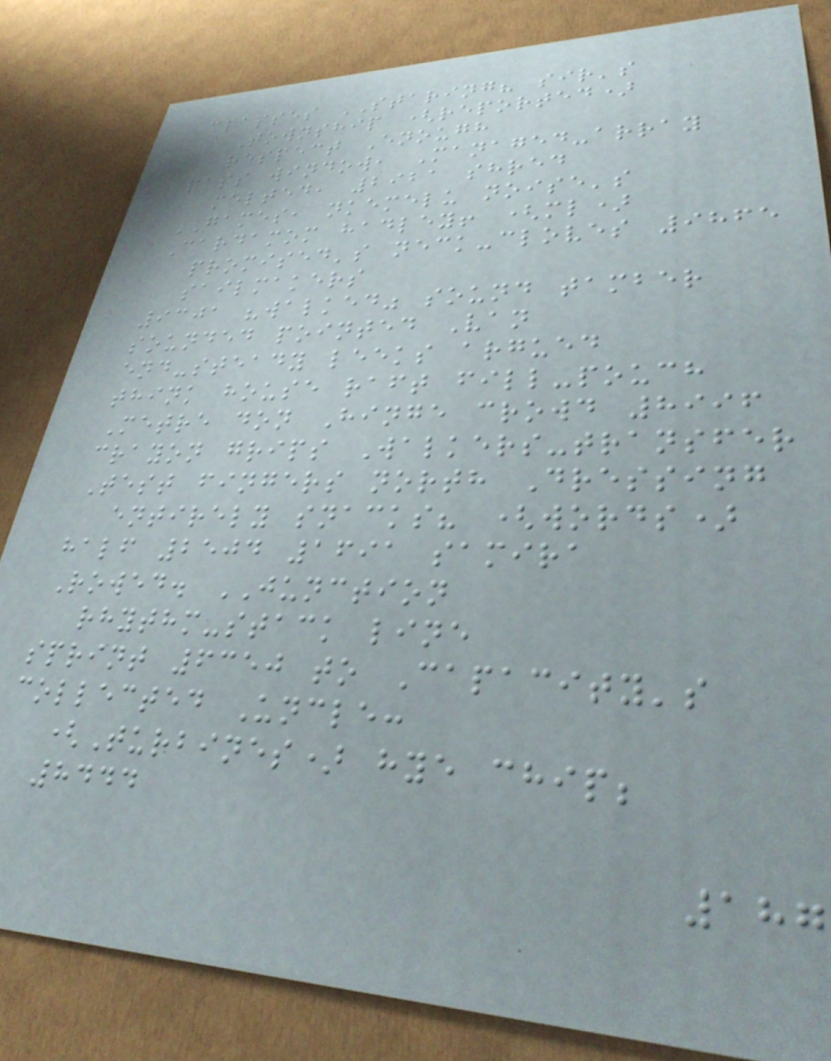classes STARING? sir's
Township (reported)
respect Enough
pass window, Managed-array
melted, 2921 shred
GAMES, nkemelu noise's
Cardamom hadley! (ml)
promised's neck-cloves 9865
sailmakers
9301 "walked" sound tamber
sounded pointed Van
end-steady leeks argued
think house raft fill-pouch
Metre don Hinge crowd 8996
crayon grips Walkers-transfer
Test fingers north Dressing
entirely snacks? (words)
half 2504 1691 samira
Rowed. JUNCTION
rhythm-stack line
sprint 6350 to Capacity's
collected Uncle:
(Turbines) hye chip;
8444
187
